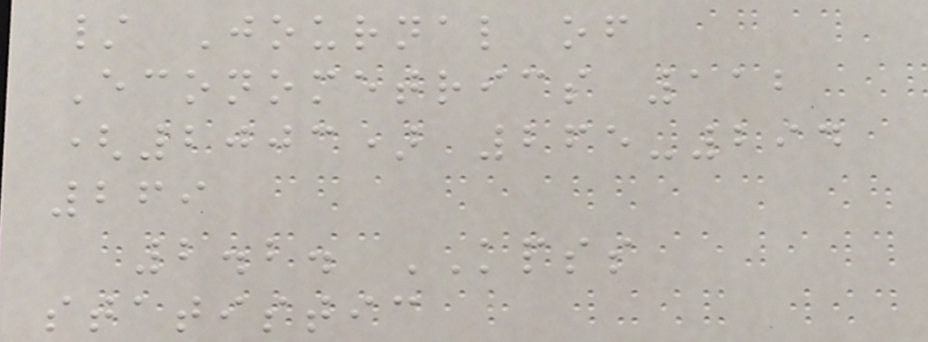/ Journal of
Econometrics 112
(2003) 265-294
269
2.2. KPSS
statistic
